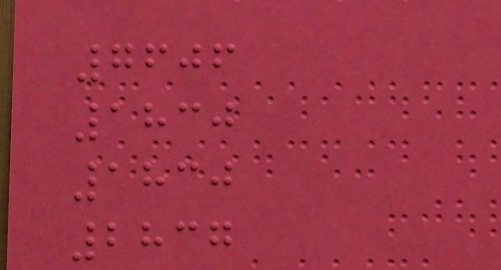7606
1830
1830
2837
